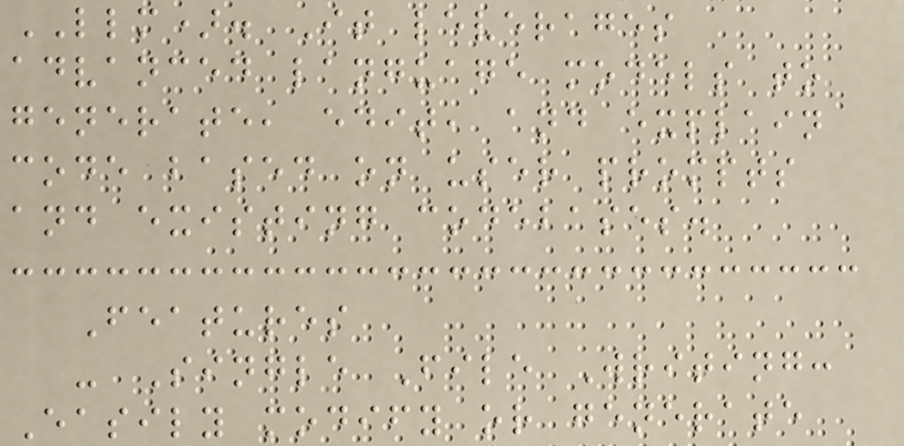LLM). It leverages
advanced language models to
generate, edit, and explain
code based on user prompts
and existing codebases.
Features
- Single File Writing:
Easily modify or generate
